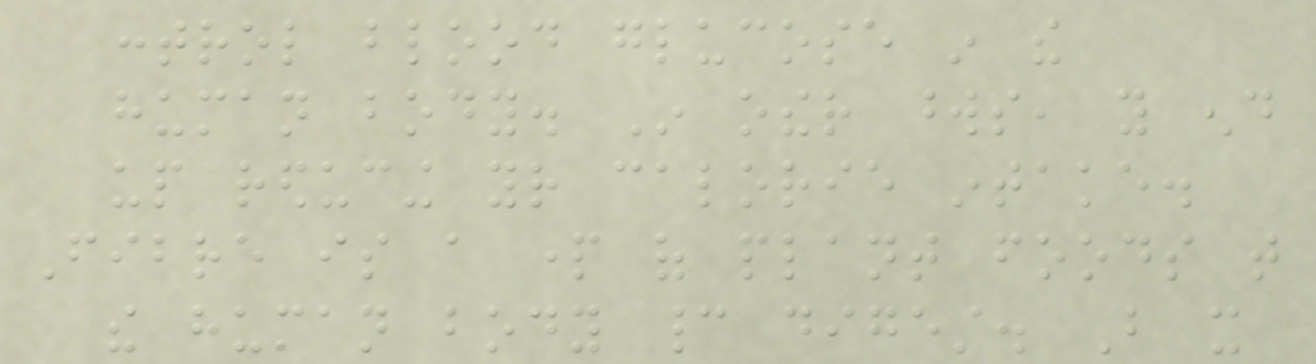control blood glucose in the
human body. In other words, you end
up reducing your calorie intake.
Fibre is a part of plant foods that
the human body cannot digest. But it
